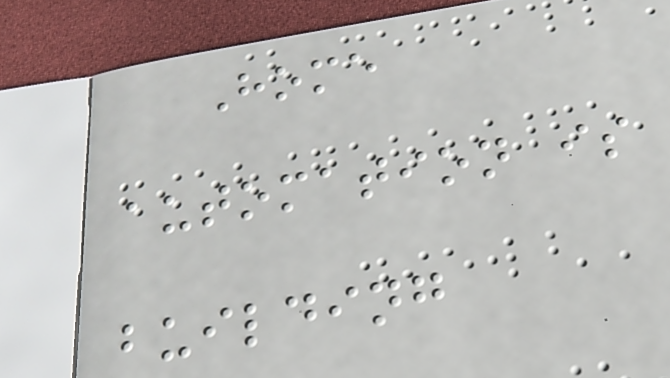Home
automation is
building
